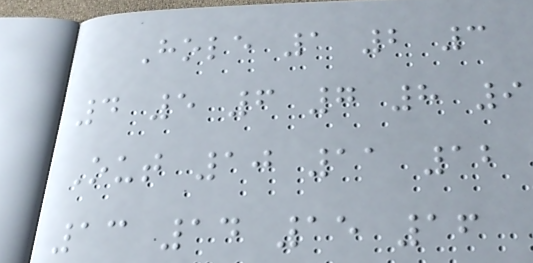Hole 1 2 3
4 5 6 7 8 9
Out 10 11 12
13 14 15 16
